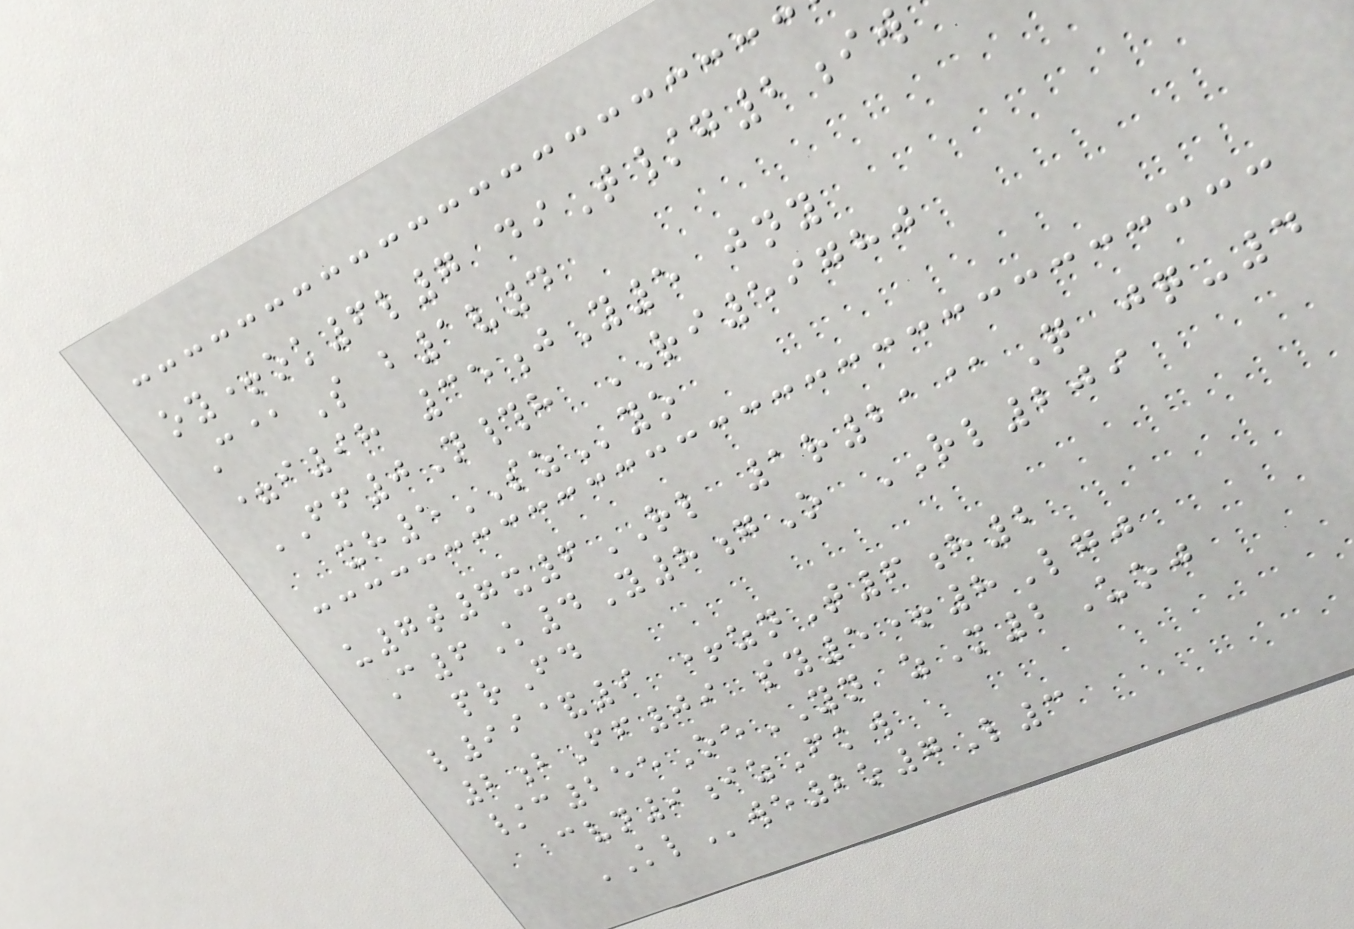oy+ok6l7 diT/g2iw
C@S b1v4
=i98 35jY5 jny
FF0N#h RI59780
xh5SZyo
u7t7x6RL 1r21@Q jq-4
C6K4Y8gO RL209
prFd
l99&9 +znT6h2
2bFf09 sy5+8Lgj
/c255OeYN zM2Uoj
cvn9izFkw
KLwe2o7L3
